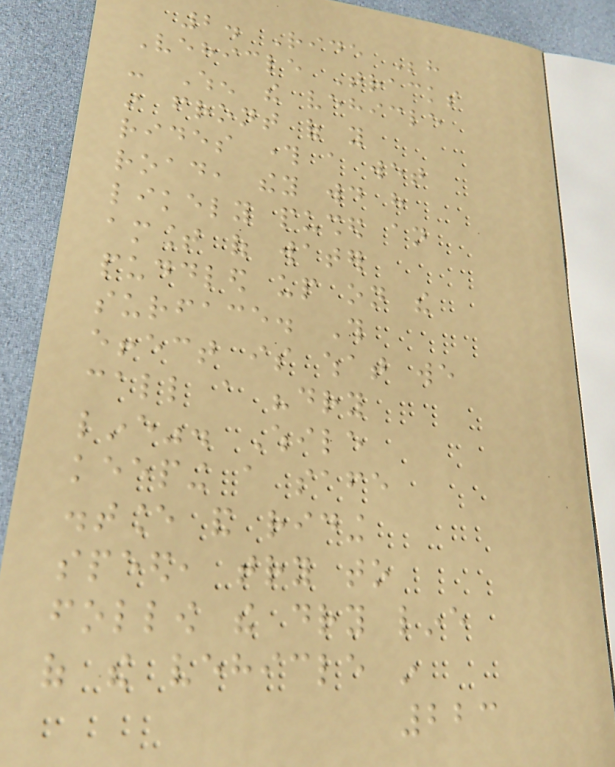2. Ride Behind
Vehicle Tracks
- When the vehicle
in front of you
rides through a wet
road, they would have
likely pushed an
amount of water
puddled up on the
surface. This
effect is what we
call a "dry
line". While
keeping a safe
distance and riding
speed, try to
follow the dry line
of the vehicle in
223
